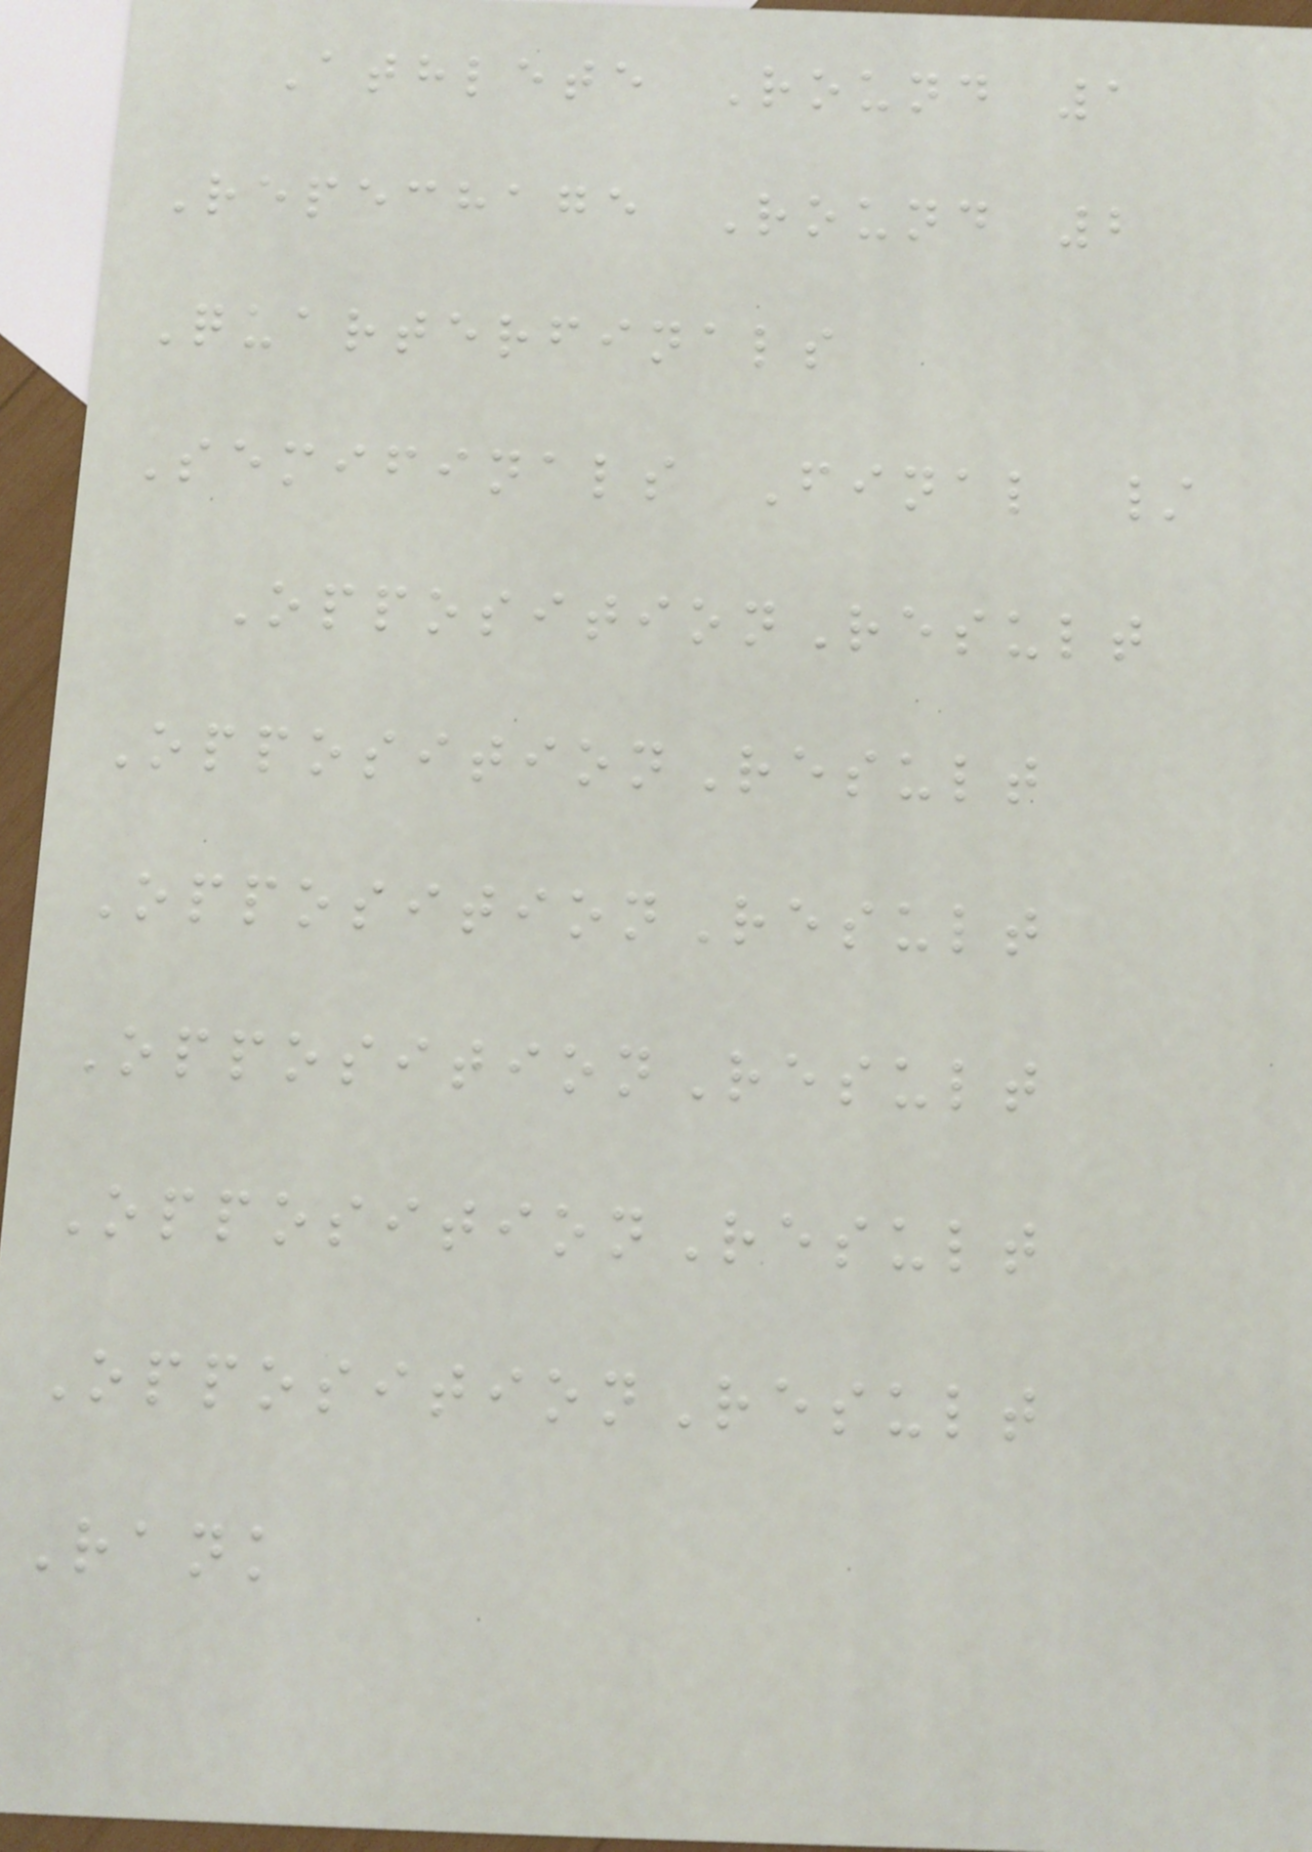Athlete Round 1
Repechage Round 2
Quarterfinals
Semifinals Final /
OppositionResult
OppositionResult
OppositionResult
OppositionResult
OppositionResult
OppositionResult
Rank
